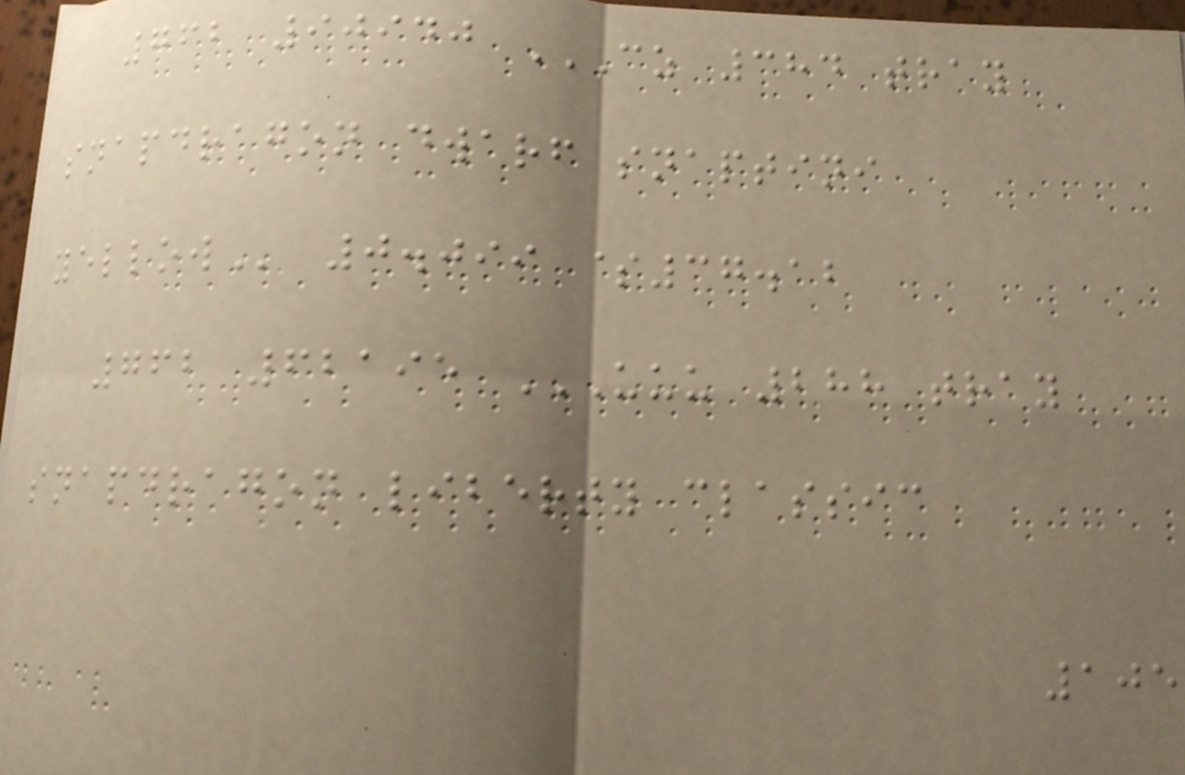762 90940 CZ 384 TRAY
SNAPDRAGON DWARF SNAPTINI
YELLOW 0.099 $37.12
762 62195 UUU 288 TRAY
SNAPDRAGON LIBERTY CLASSIC
105
